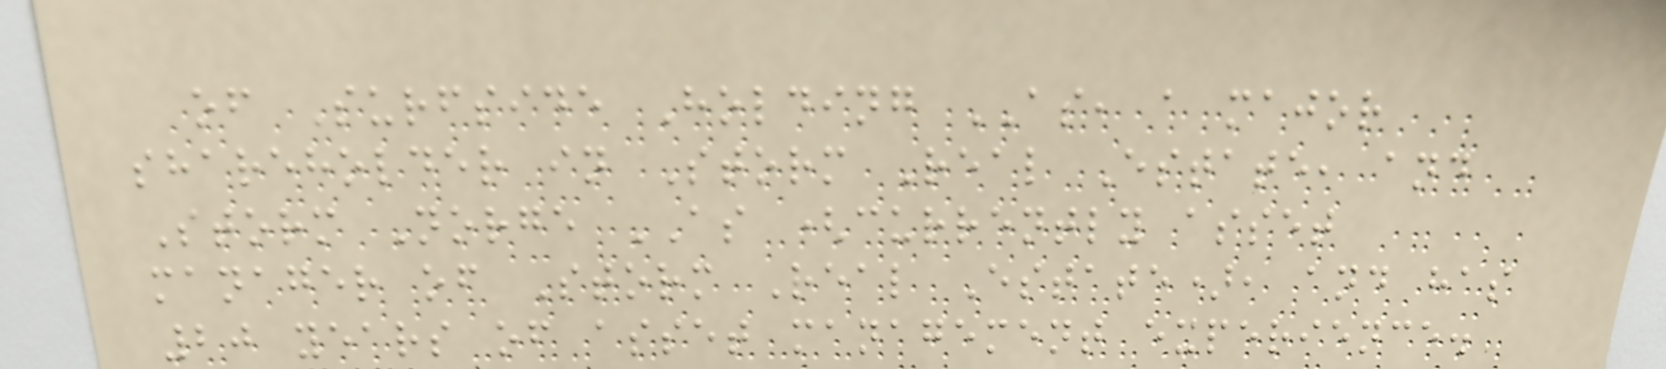of Surfside Holding AS, a major
shareholder in Storm Real Estate, and
Storm Norge AS (currently asset
manager of Storm Real Estate), and has
20 years of asset management experience.
